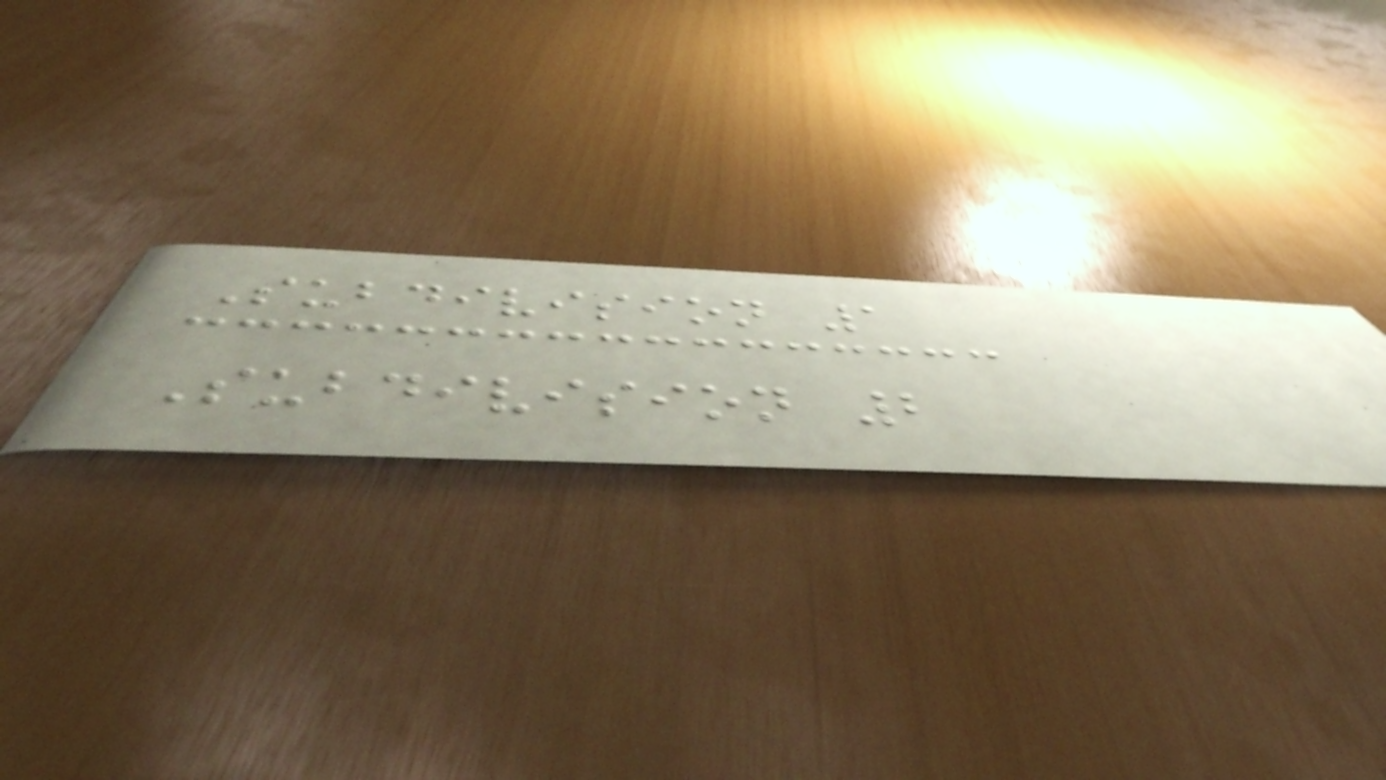Subdivision 1
Subdivision 2
